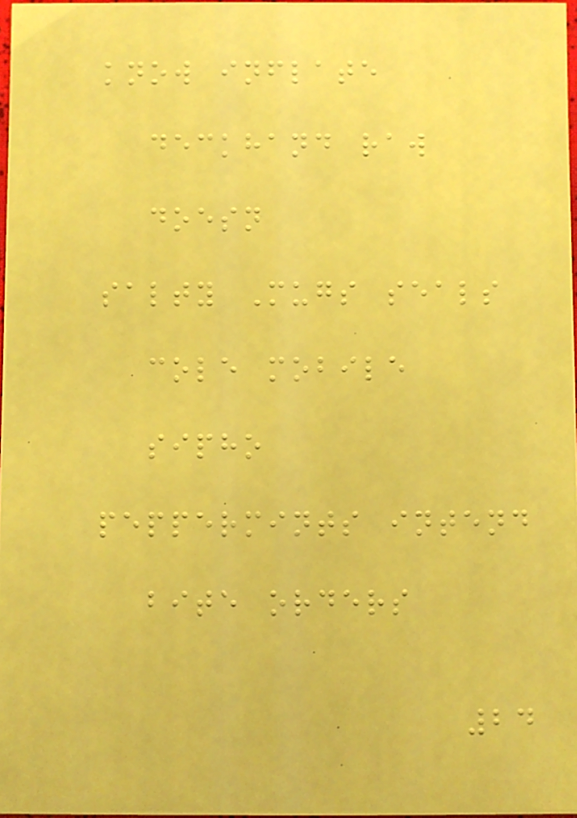know inflate
deckhand raw
doesn
salty Mugs seals
cole mobile
sipho
peppermints intend
bite orders
24
